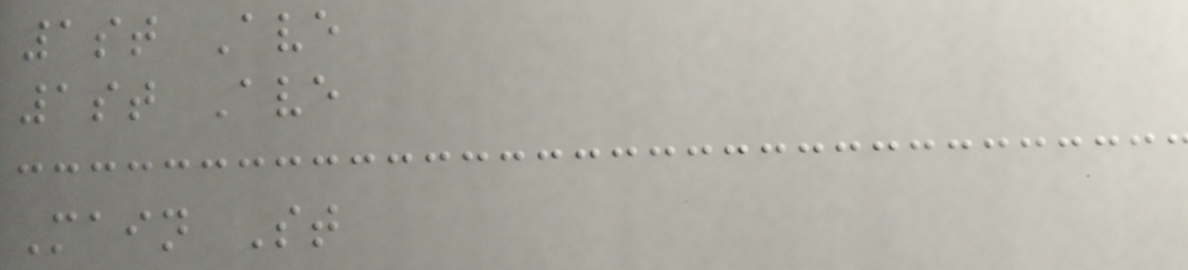1st Ave
1st Ave
Main St
